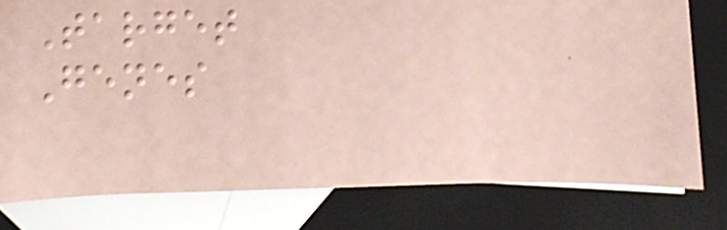Target
Genes
